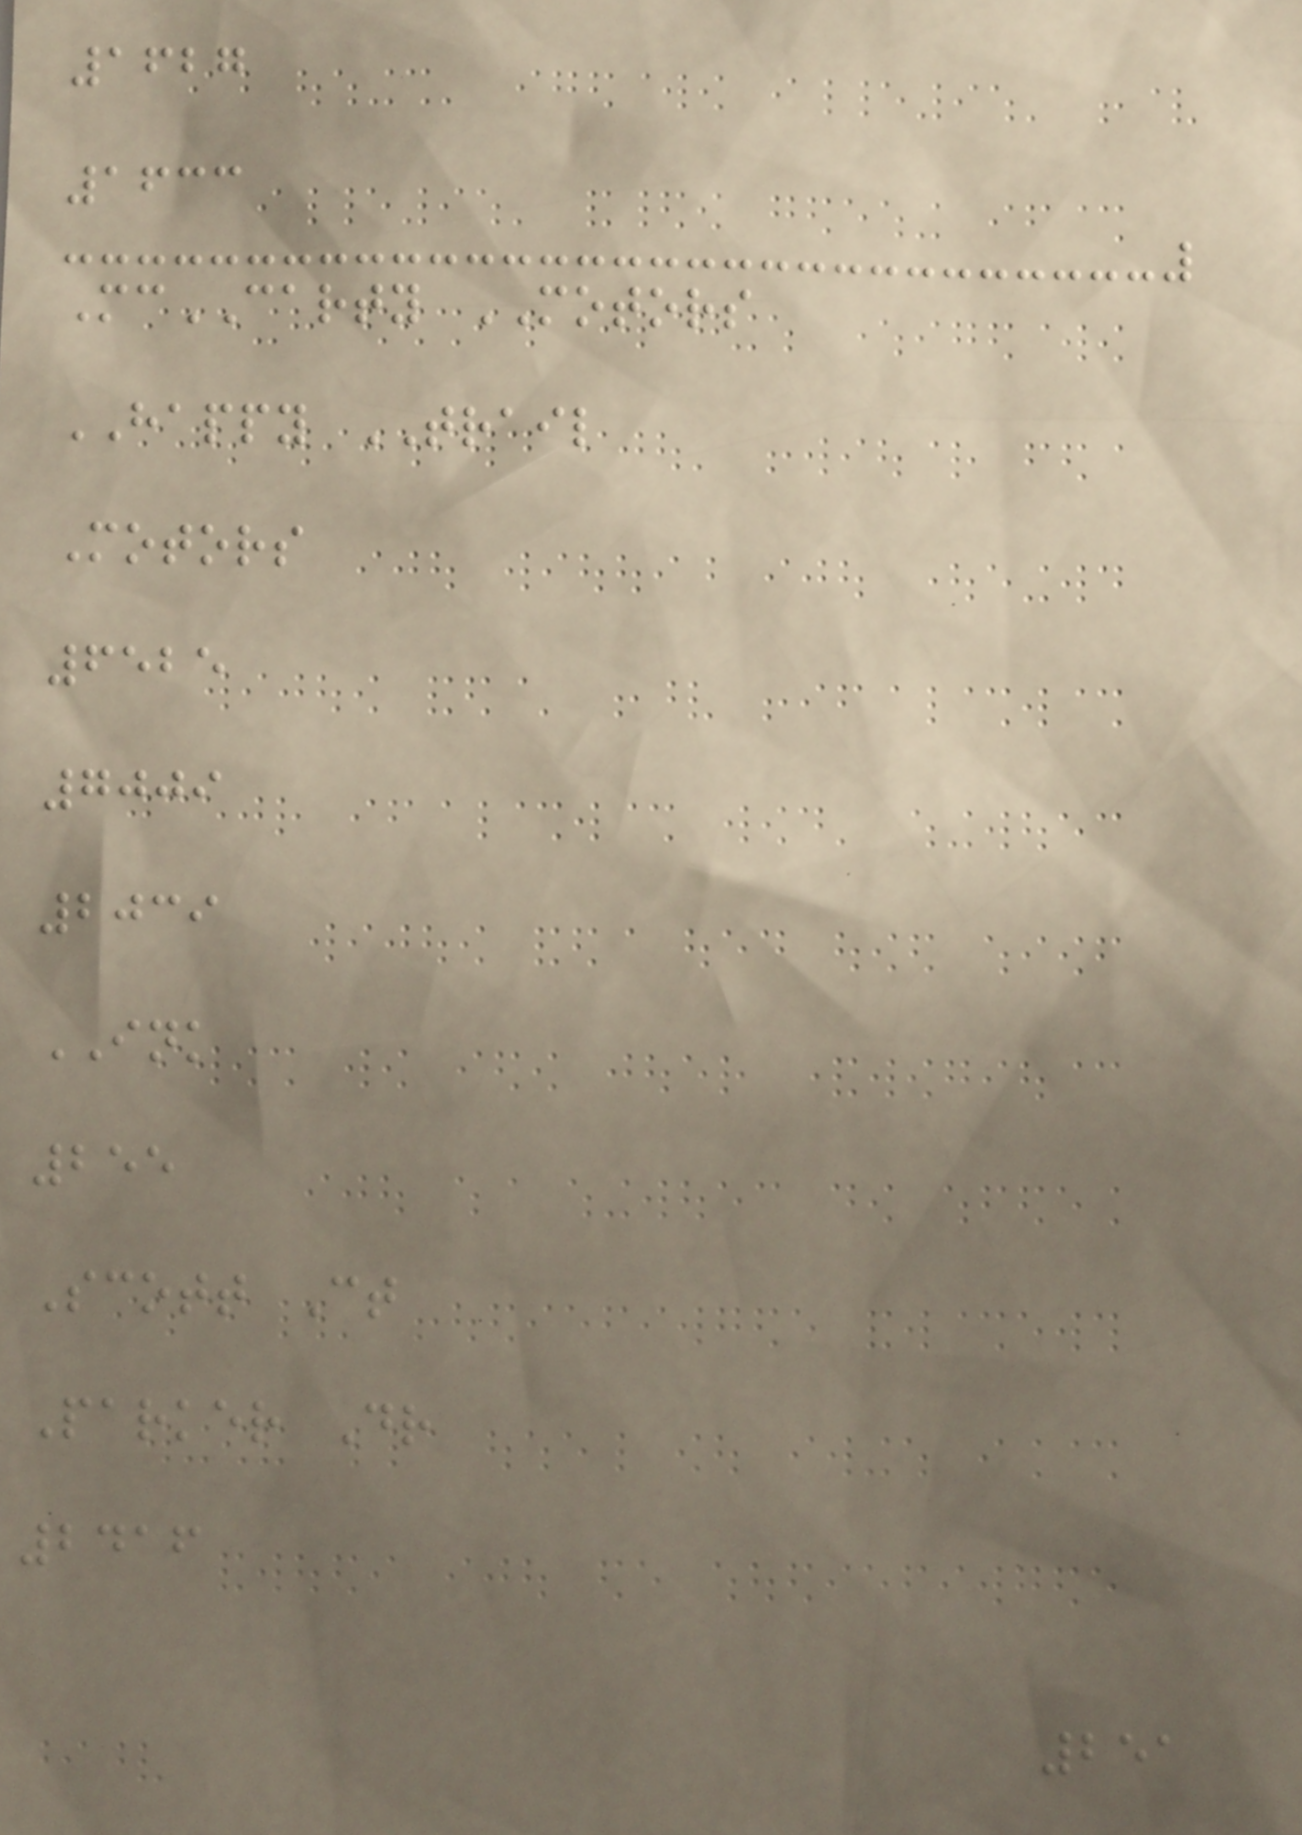1627
1633
McCARTY MOTORS
HAPPY TRAIL
Motors
6525
7009
2039
INK
255
Scott Ct
Parker Dr
2416
251
